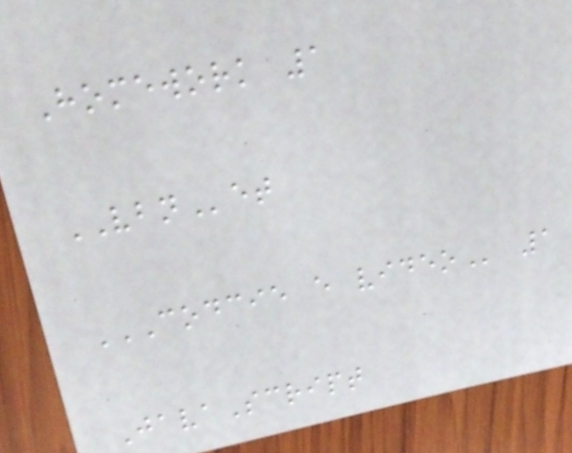Homework 1
VBNet
CODCIE E VIDEO 1
JavaScript
